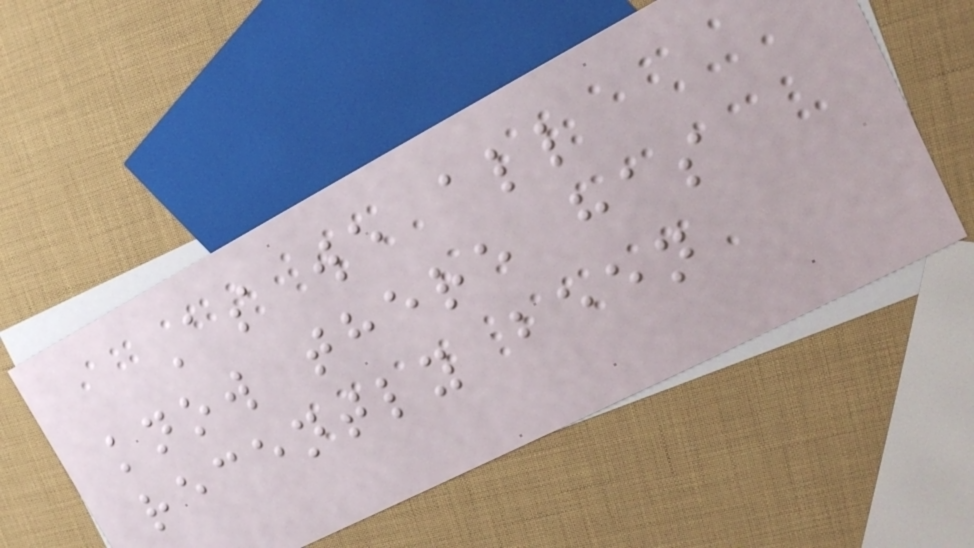As we all
know there has
recently been
